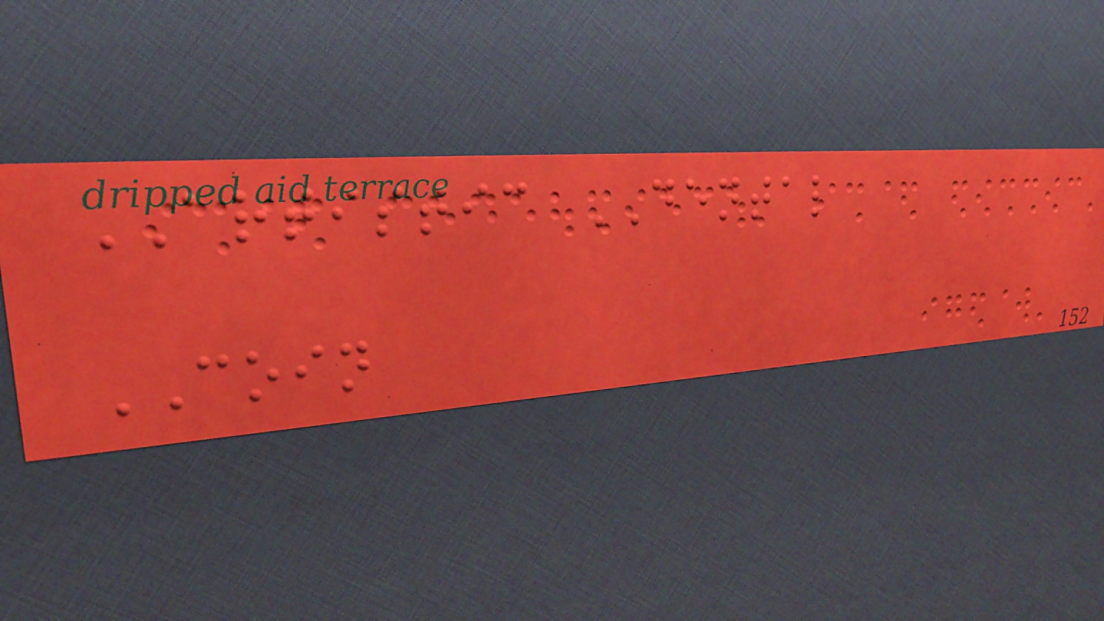ARTISTIC DENTAL
COIN
